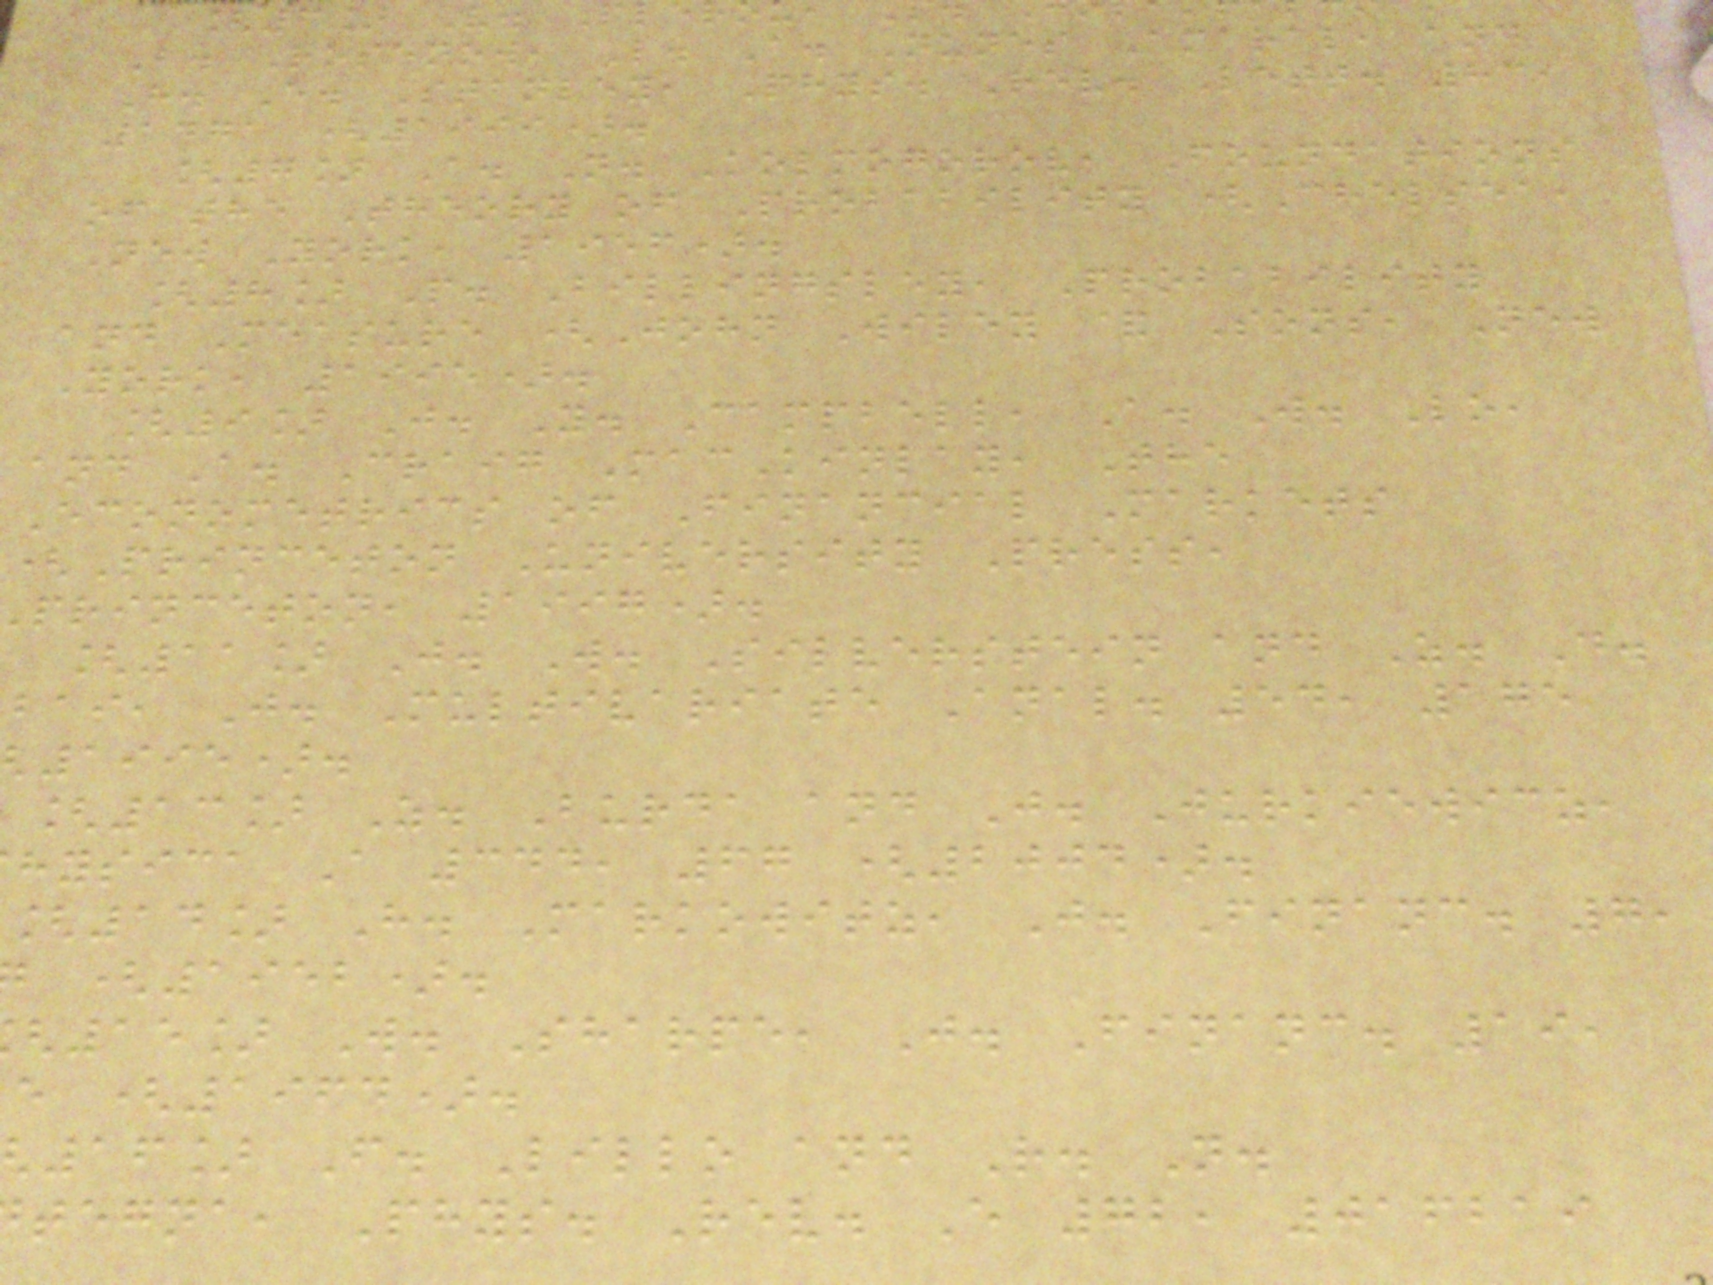[6] V. Pl
B. Rosenow, L. A. Nunes Amaral, and
H. E. Stanley, Phys. Rev. Lett. 83,
1471 (1999).
[7] A. N. Kolmogorov, Foundations
of the Theory of Probability (Chelsea,
New York, 1956).
[8] P. Billingsley, Probability
and Measure (John Wiley & Sons, New
York, 1995).
[9] J. Y. Campbell, A. W. Lo,
and A. Craig MacKinlay, The
Econometrics of Financial Markets
(Princeton University Press,
princeton, 1997).
[11] J. W. Silverstein and Z. D.
bai, J. Multivariate Anal. 54, 175
1995).
[13] Z. Burda and J. Jurkiewicz,
hysica A 344, 67 (2004).
[14] H. Markowitz, J. Financ. 7,
(1952).
15] W. Sharpe, J. Financ. 19,
e (1964).
16] F. Lillo and R. N.
tegna, Phys. Rev. E 72, 016219
